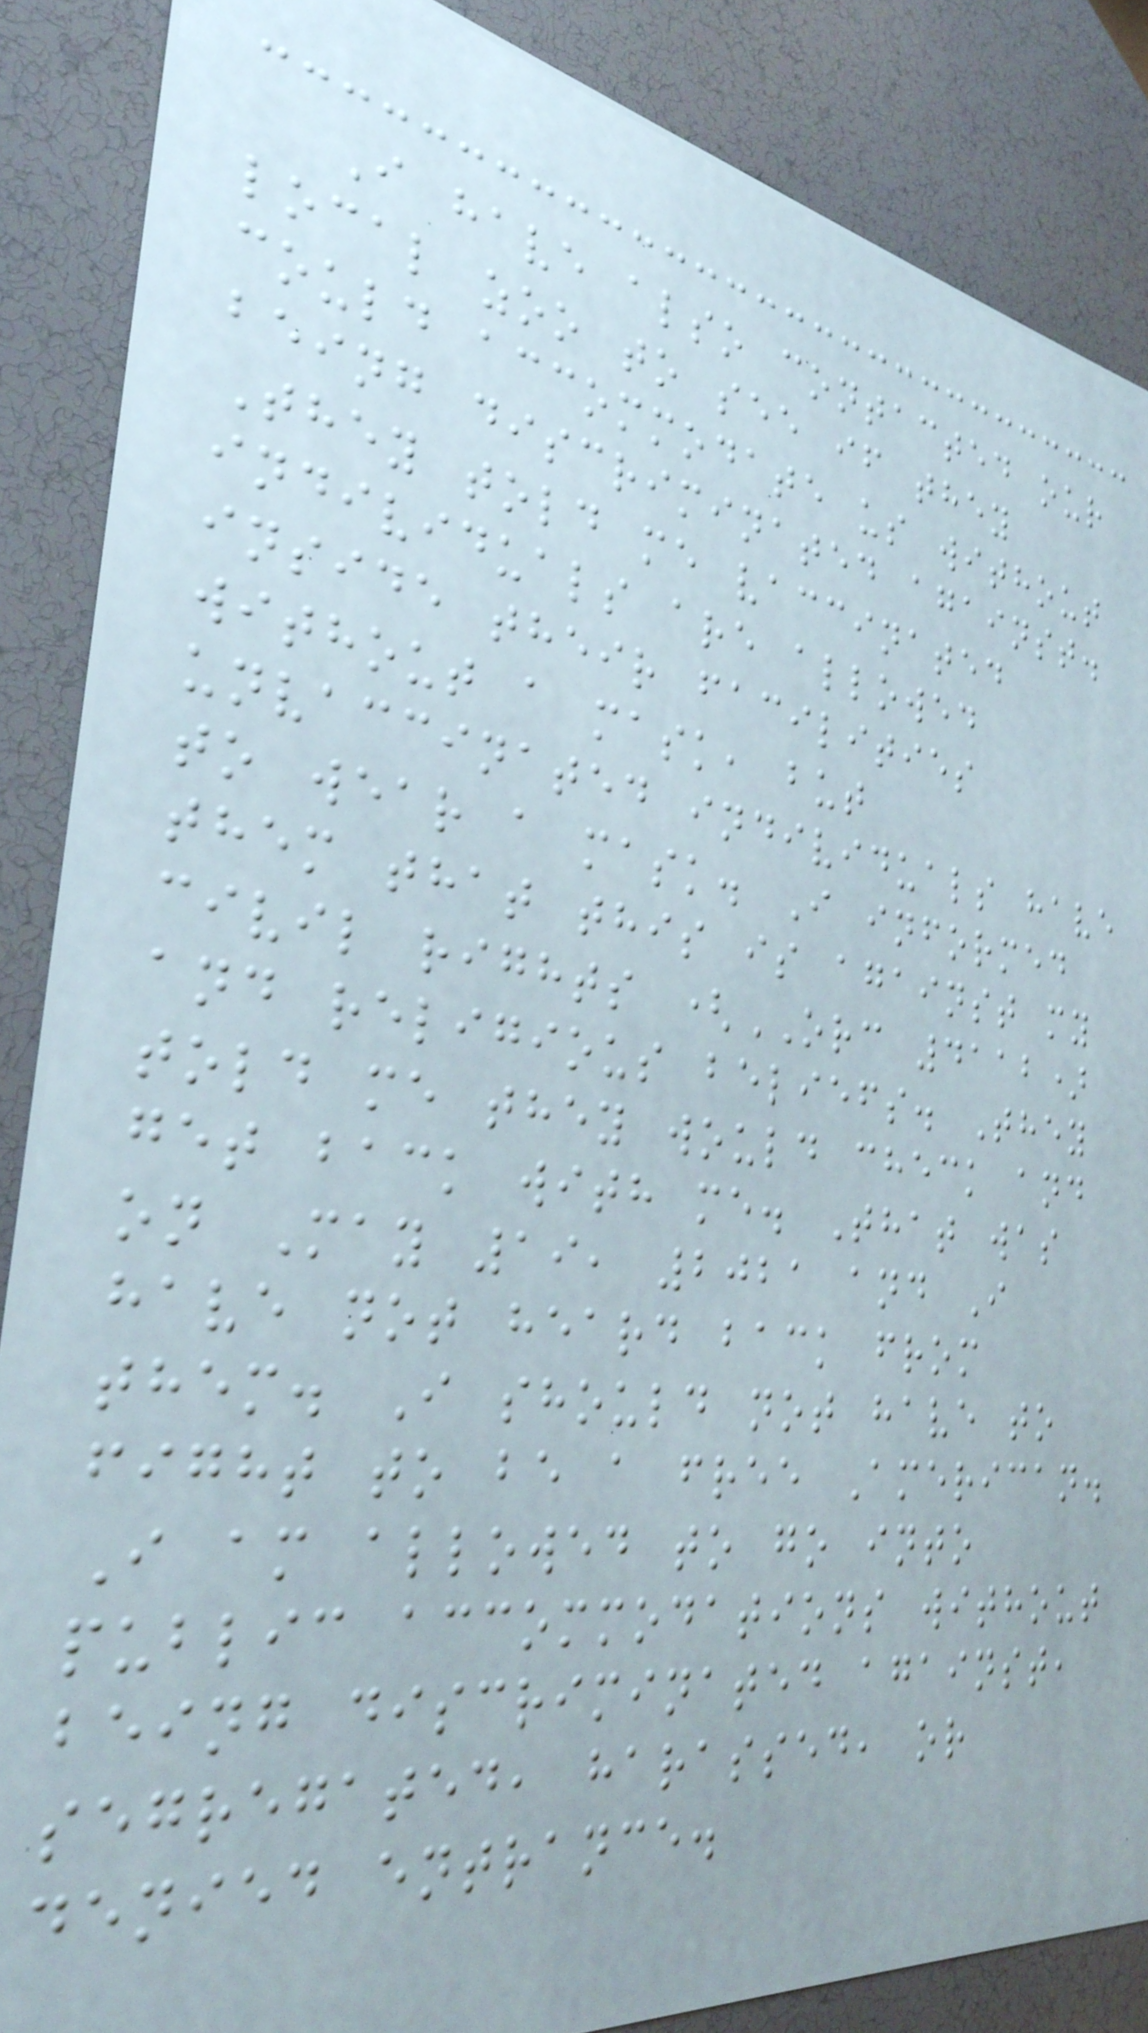I have also contacted our
local zoo to see if they
could accommodate us without
being discriminated against.
They told me vaccinated
individuals are allowed
inside their facilities
without a mask, but
unvaccinated individuals have
to wear a mask. I informed
them that this is against my
civil rights (ORC 4112)
and religious beliefs. They
told me they would check and
get back with me. That was
on May 19, 2021 and I
have not heard back from
them. I should not have to
fight to be a free American.
I am allowed to go into
public accommodations without
being discriminated against,
segregated, harassed, or
denied entrance.
